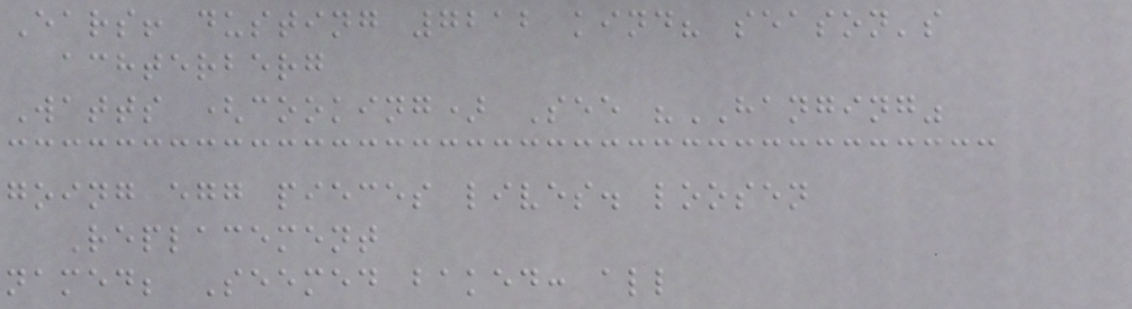Ears! dusting 7212 kind? season's
achterberg
Watts (cooking) See "HANGING"
going egg pieces lives. loosen
Replacement
named; Seemed baked: all
